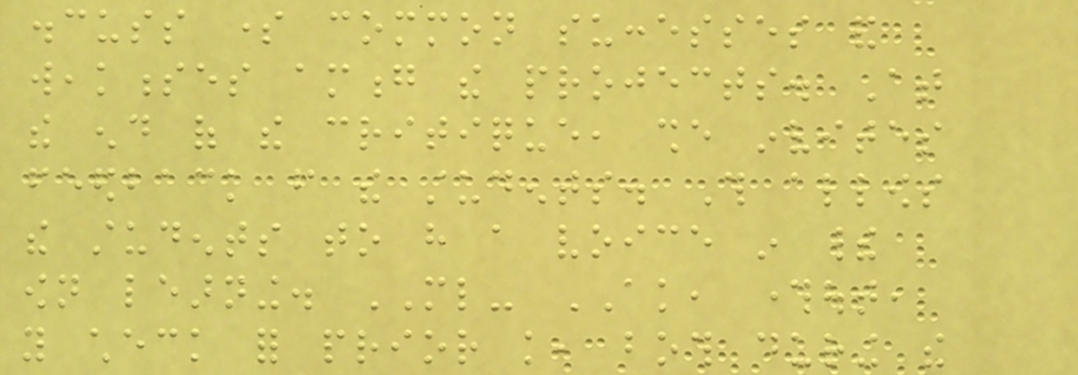discuss some common successes and
weaknesses among the projects. At
the end of the critique, she invites
feedback from the students. This allows
the students to have a voice in their
own learning. ML- AK, throughout,
you check for prior knowledge, both during the
